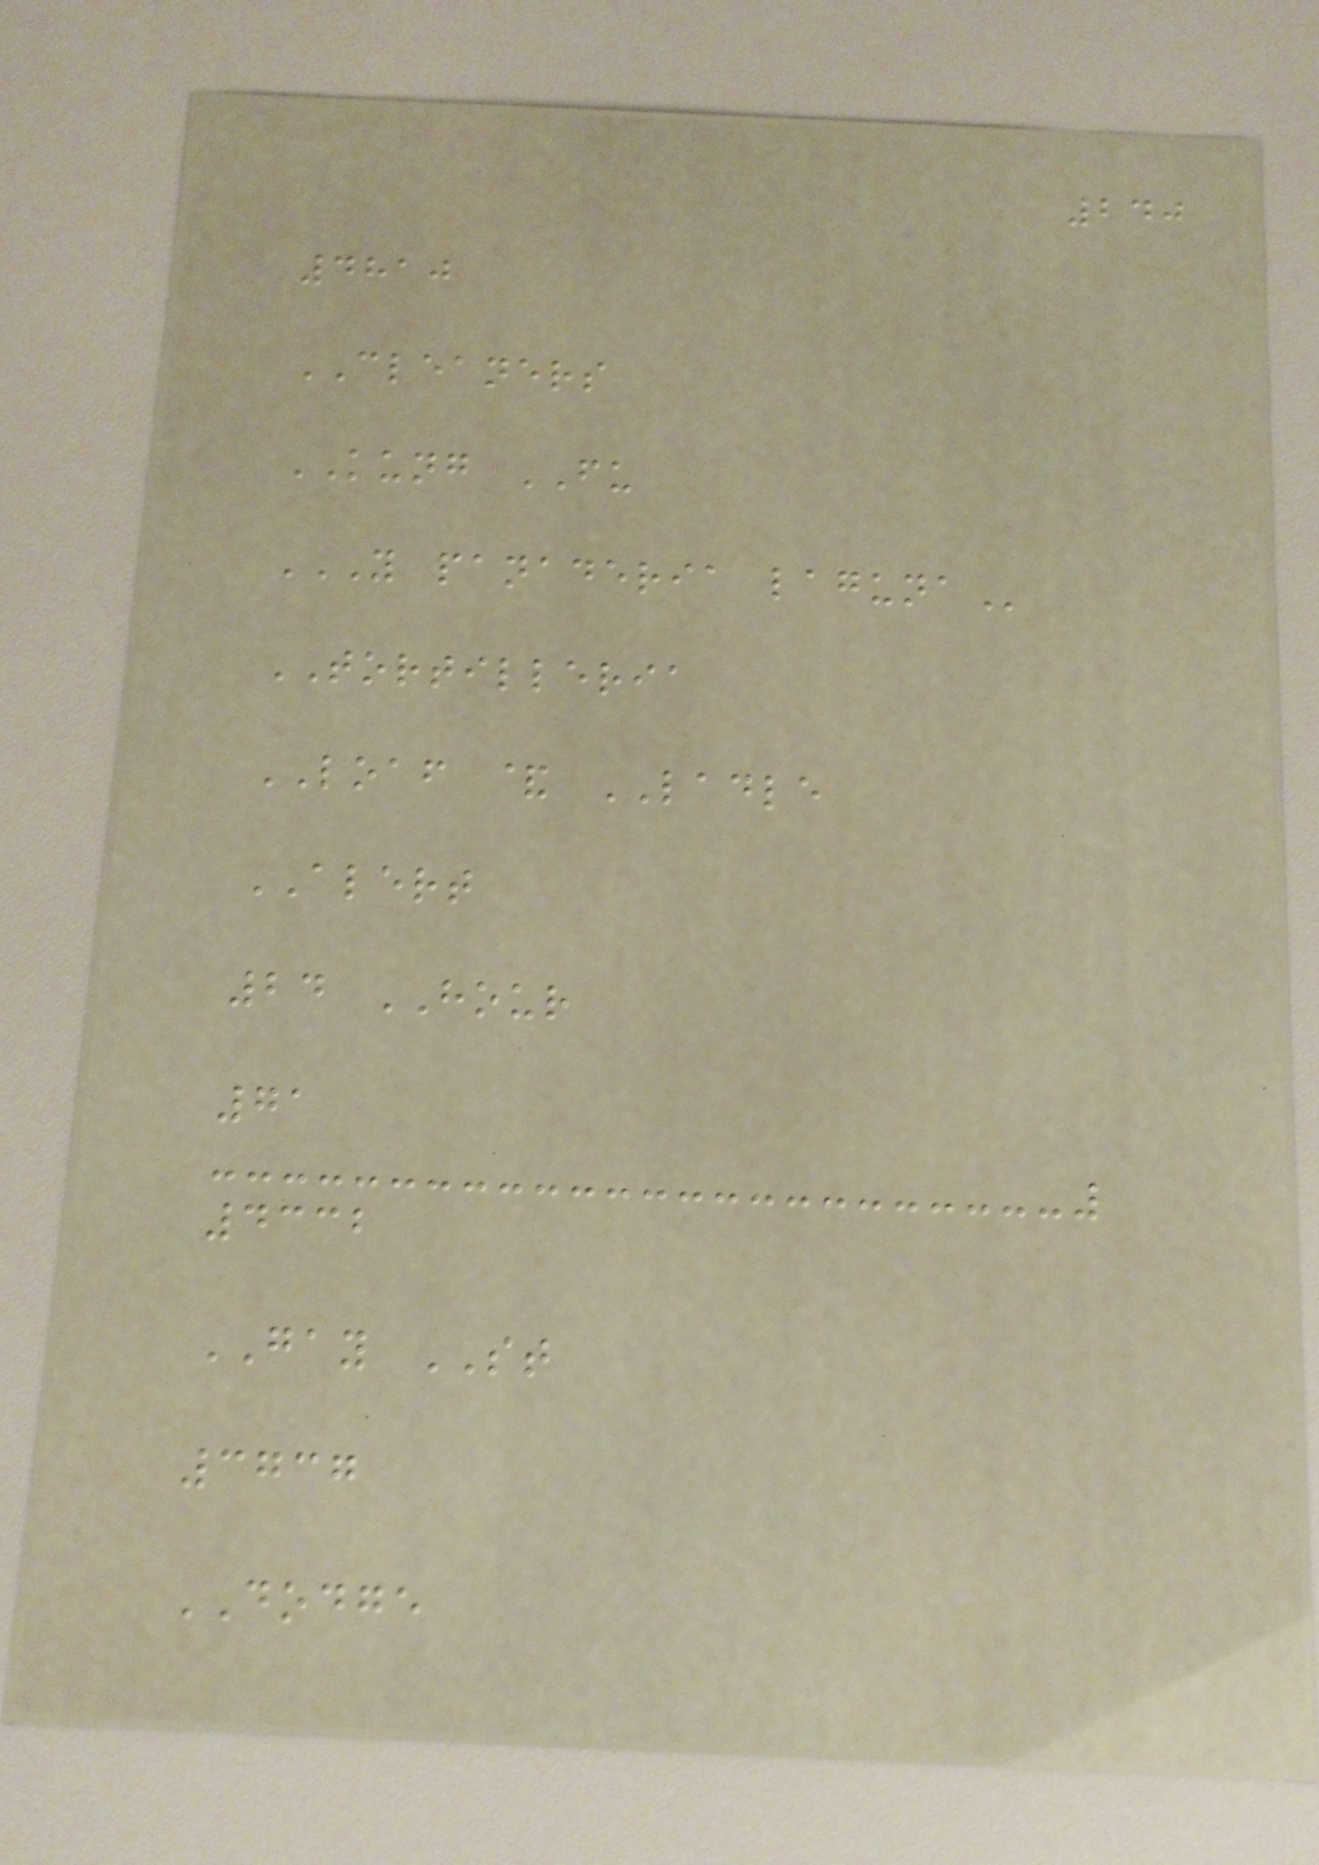240
4810
CLEANERS
KUNG FU
Y PANADERIA LAGUNA
TORTILLERIA
LOAF & LADLE
ALERT
24 HOUR
71
4332
GAY ST
3737
DODGE
